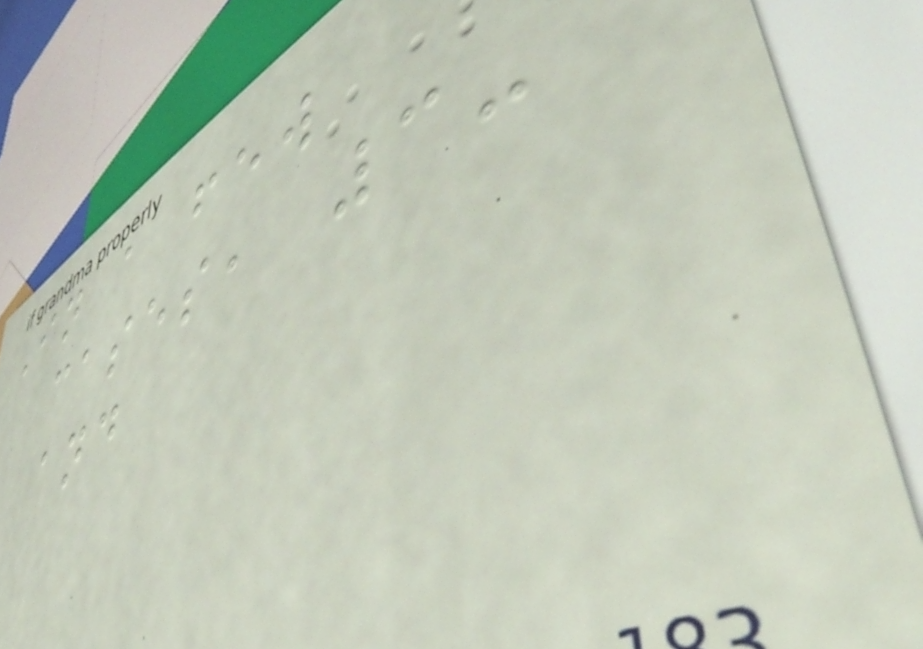In a few
cases, 3-
and
